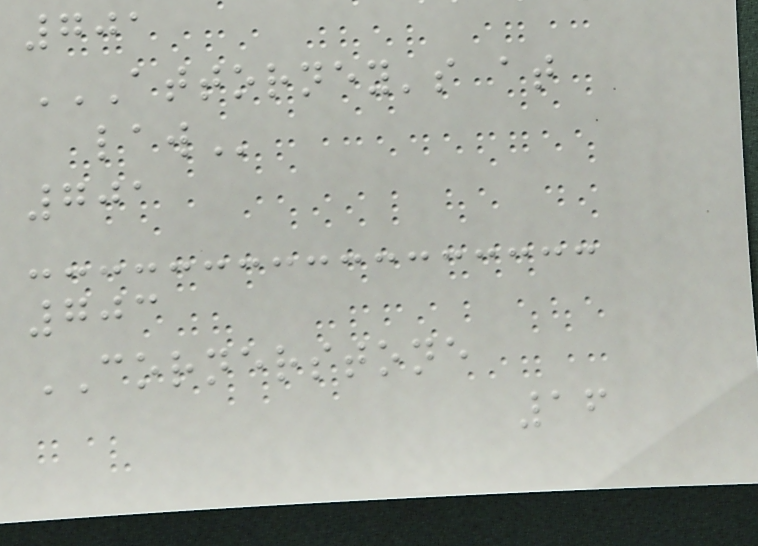701
ATTORNEY'S AT
LAW
701
703
CORNERSTONE
16
